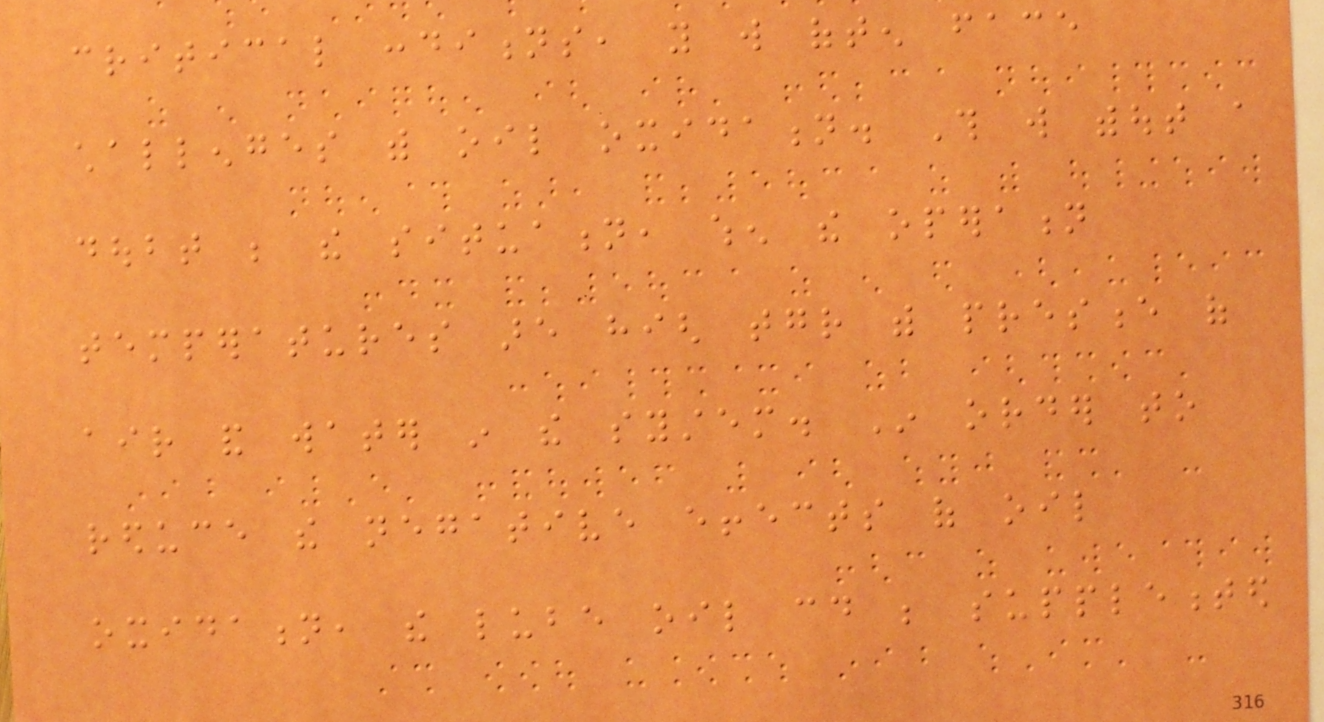critical conditions, you will often face
challenges with oil oxidation. This will without a
doubt be the situation, when the operation
temperatures are high together with presence of
air and water in the system. In order to
reduce the negative effects of oil
oxidation, the lube oil could be supplemented
